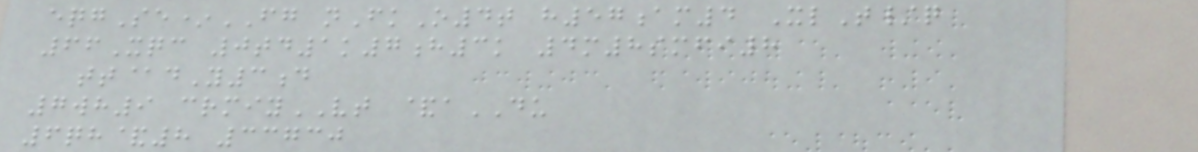eqgSe*FG nFkO4t h57am4 XlT/q
66Xqc 0td1k7h3k 4m8smfi8
tt@dY3d
7wh9 crmiyVT &aDU
6qh&8 33730
